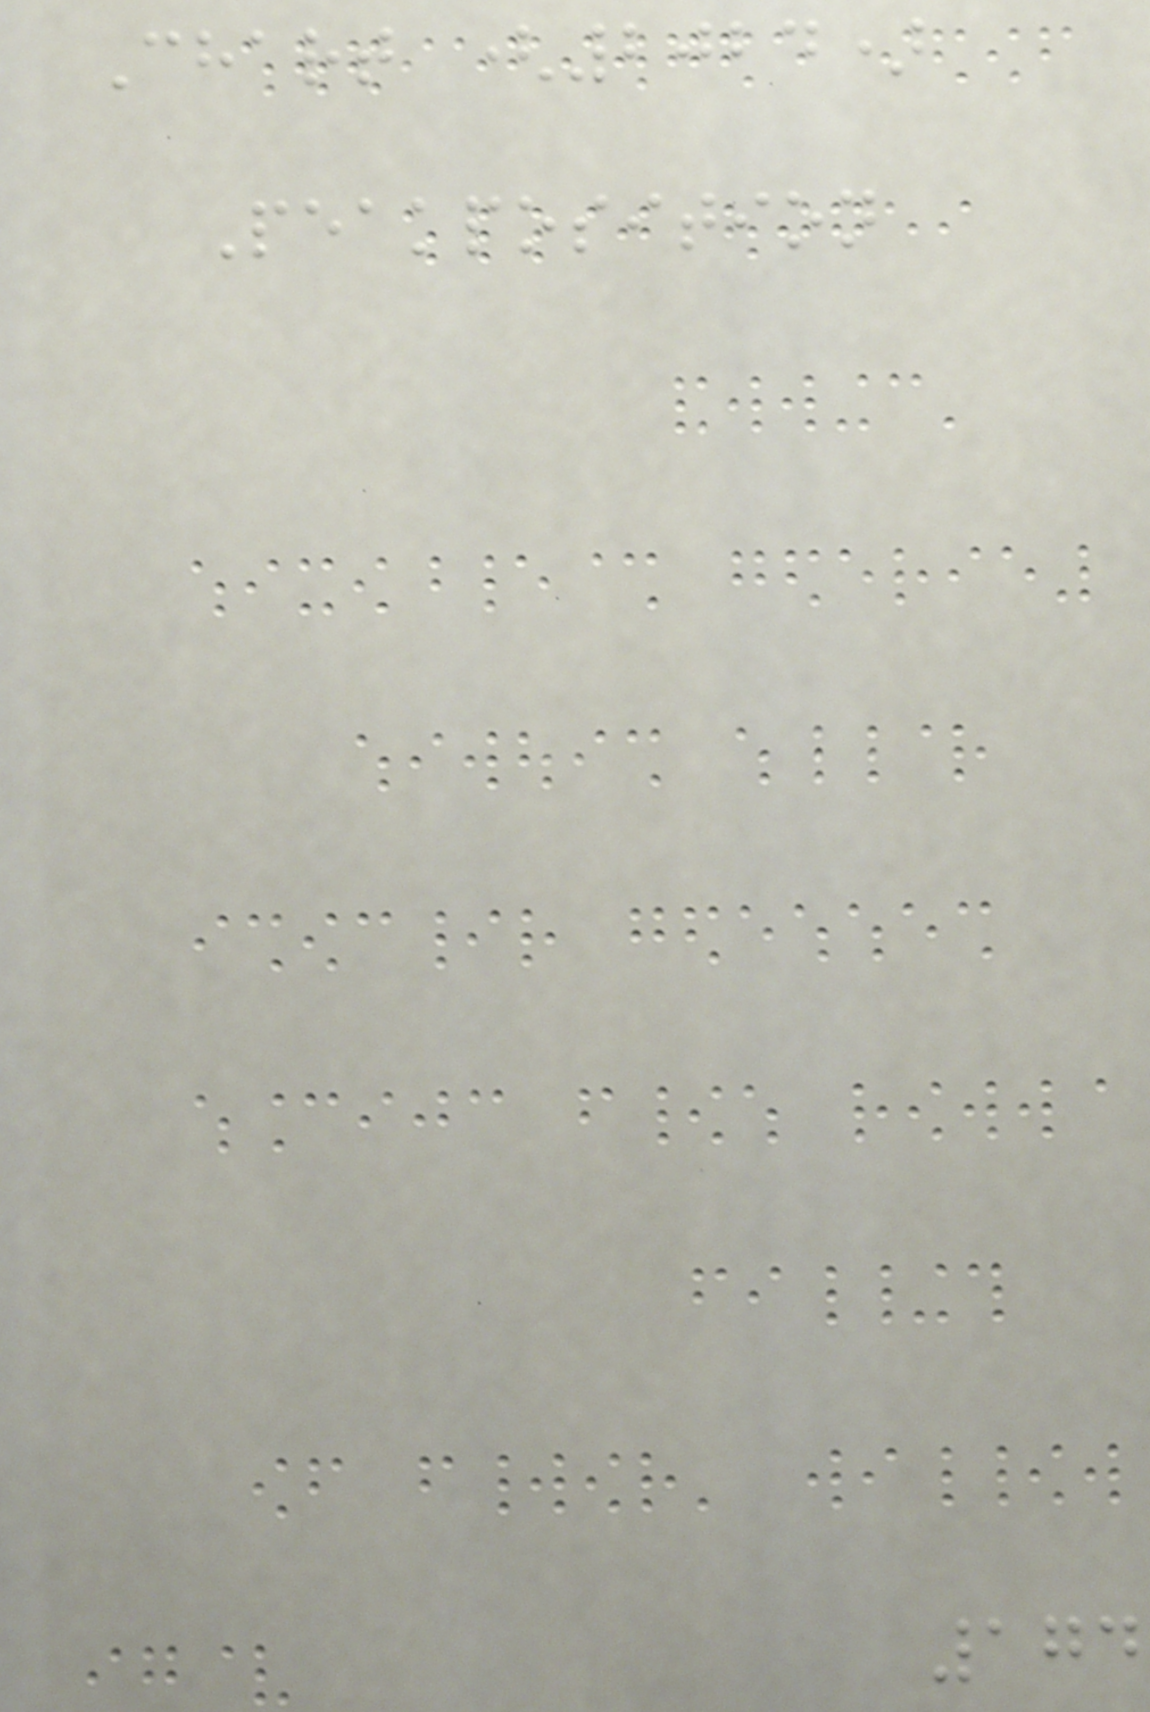Chart (2024)
Peakposition
174
